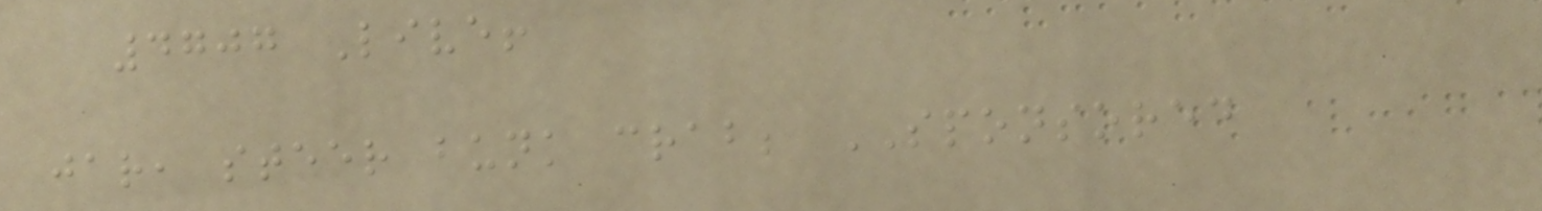4707 Live!
jar, steer bunk crab; SPONSORED
